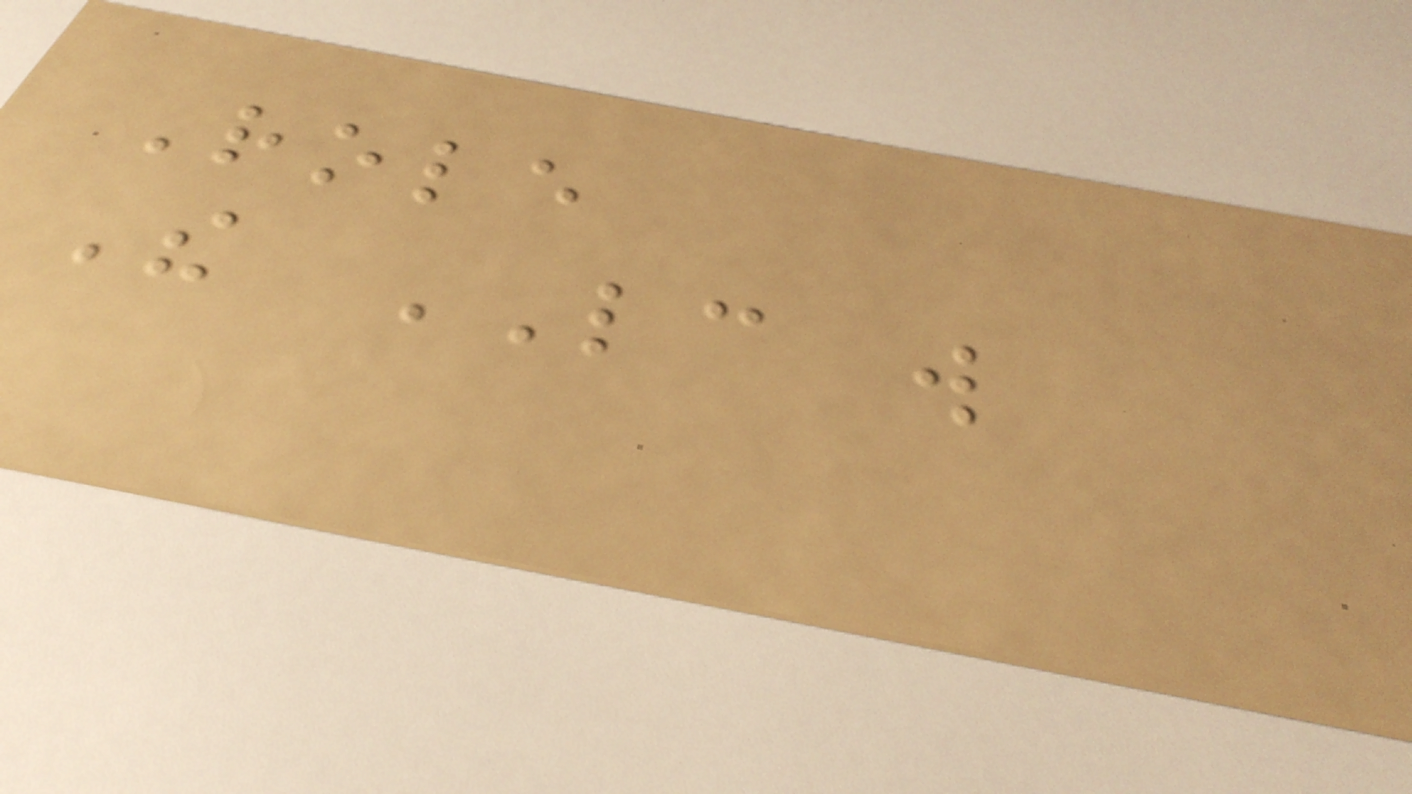Role
The LC will
